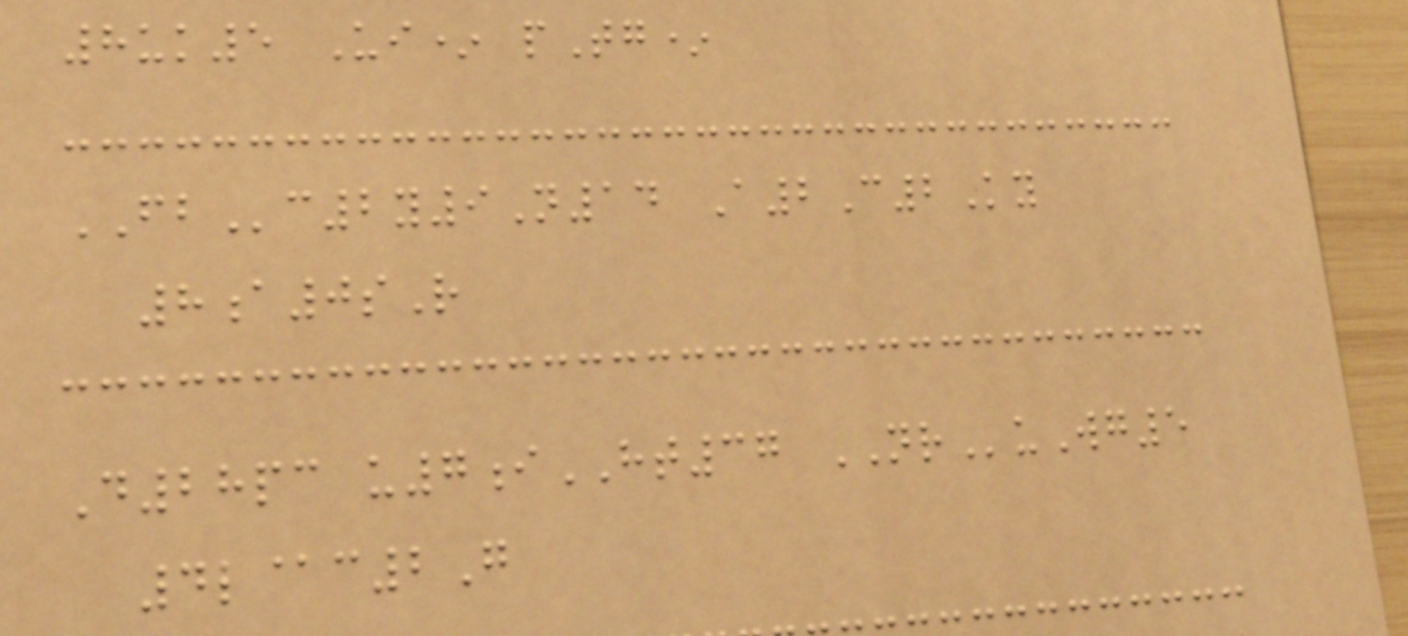8uk5 Ui* pTg*
FBc2y9N14 A2C2Ky
8a0sR
D28pc u7iHT37 NRuWg5
4l@c2G
